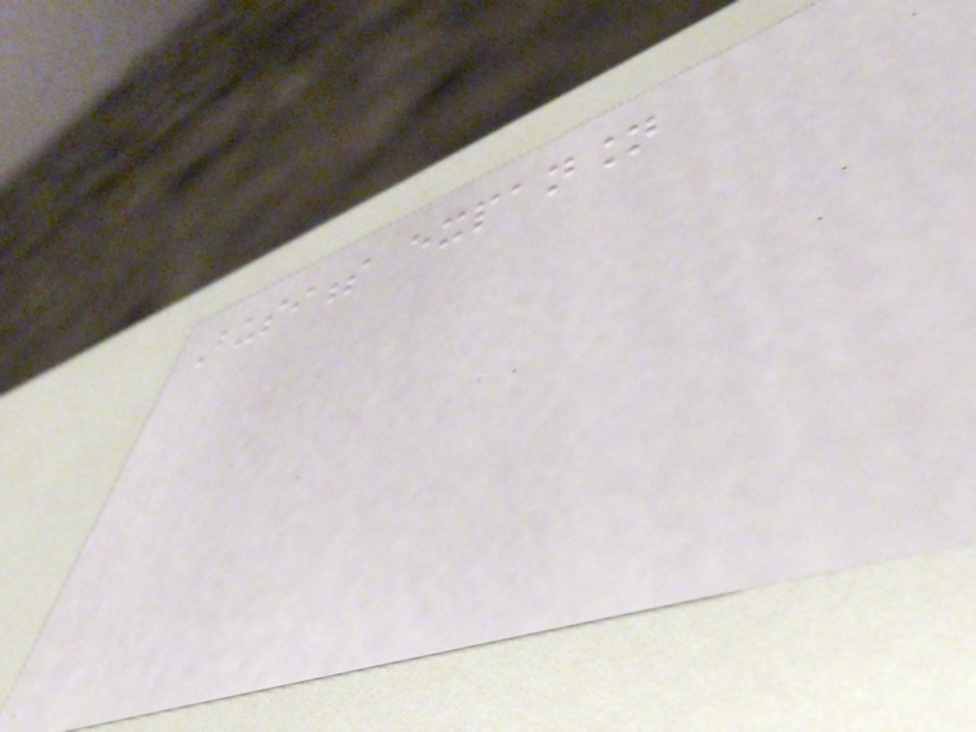Business expansion
